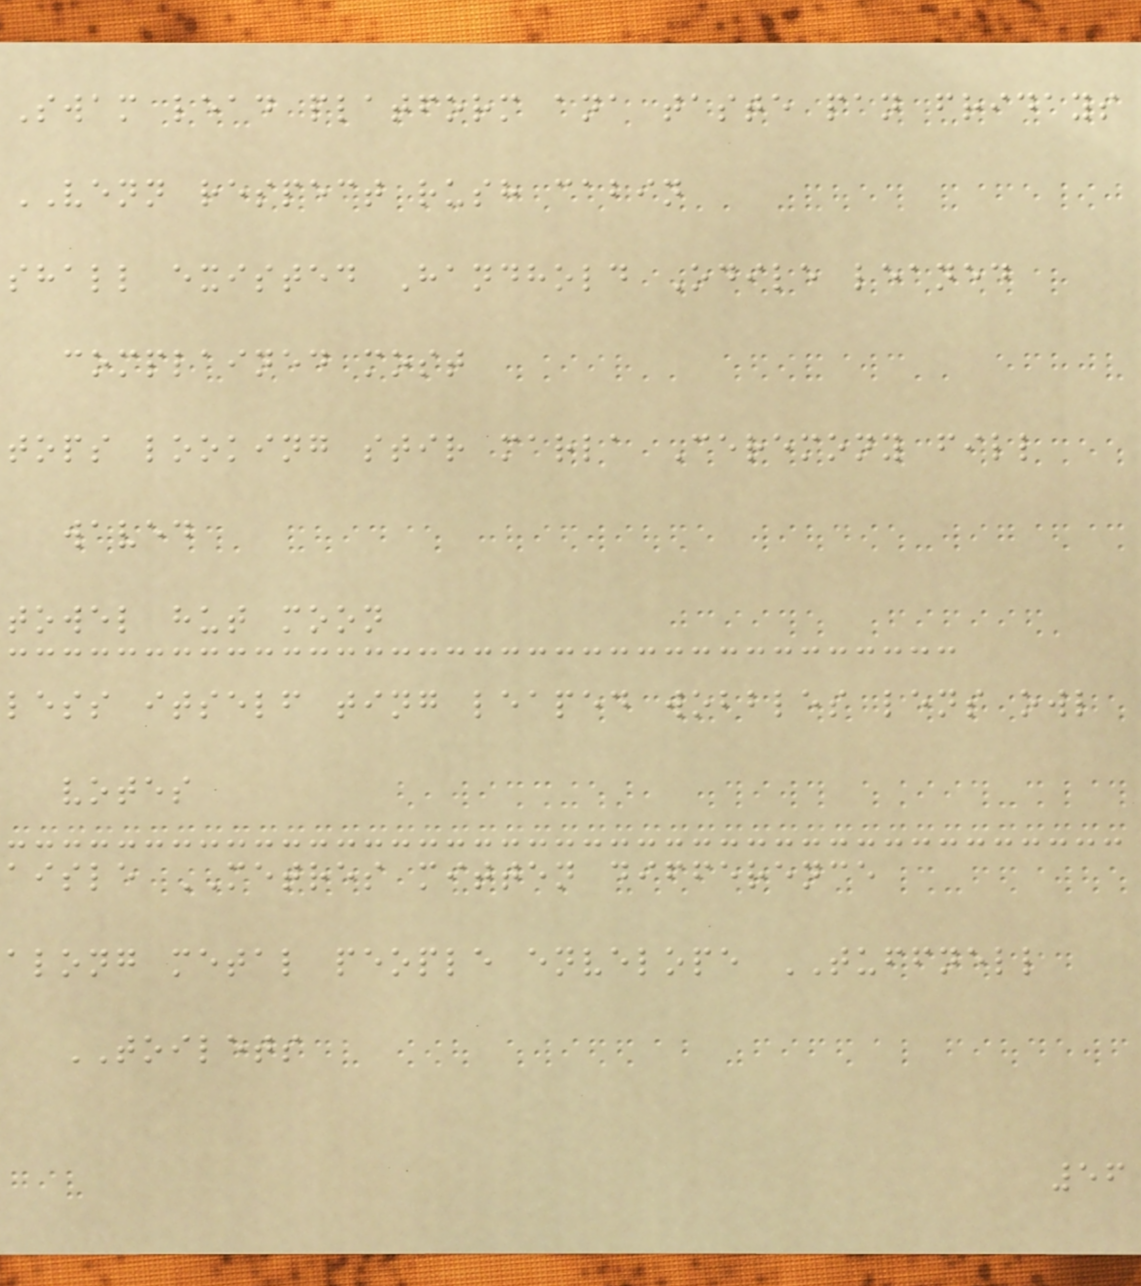Swam lead platform ana taste pan fridays
VENN respect rush cabin
shall existed Handhold Odile leaned
complained most
tops looking stir marla Ceremony fill
waved
towel hut moon
less itself ting leaped wobbles lens owl
votes
aisle METRES mitten difference
along metal people envelope TUFFNELL
TOILETS
56
